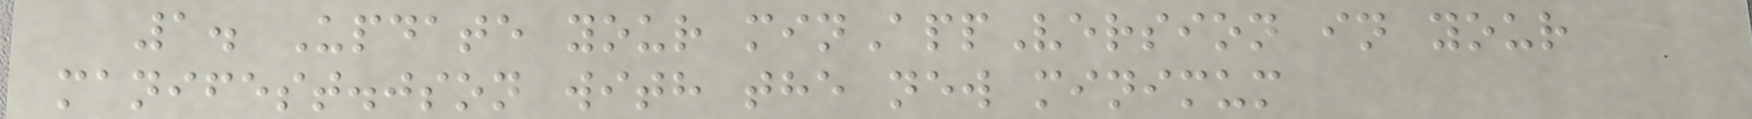1. Update your minAppVersion in your
manifest.json with the new minimum
